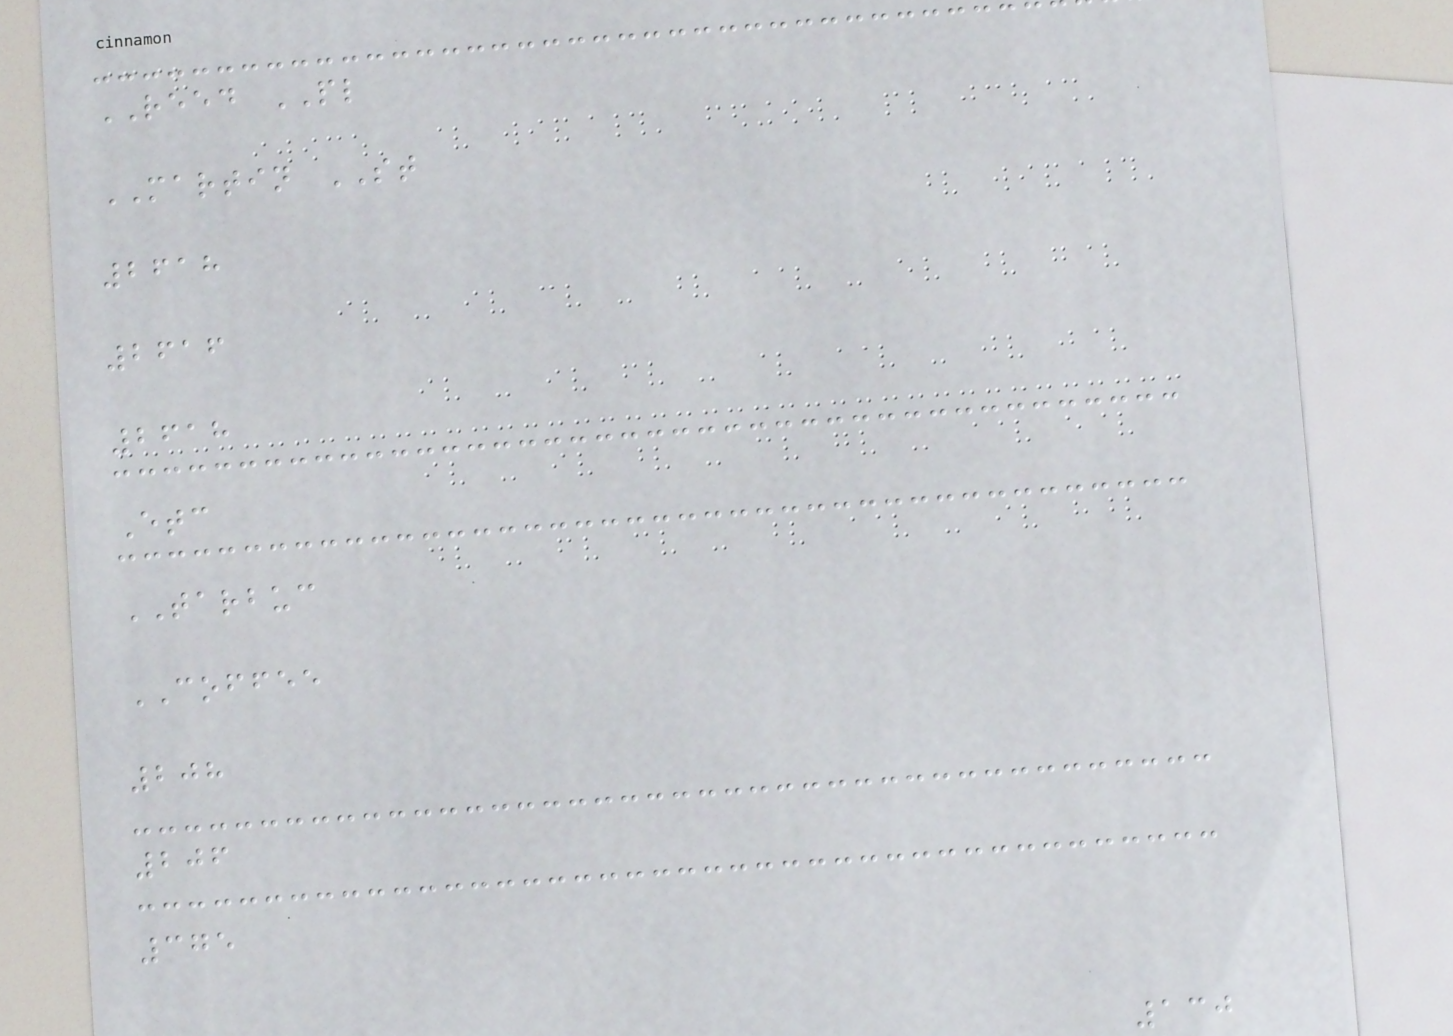REED PL
MARTIN ST
2618
2616
2618
Etc
TARBUC
COFFEE
208
206
375
130
